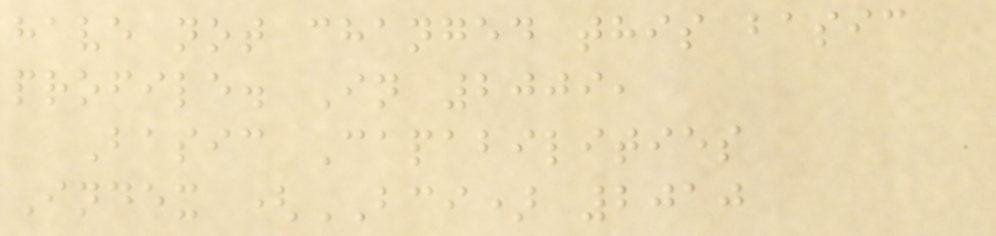have not changed this basic
profile. In 2009,
Basic Capabilities
Index (BCI) 2010
